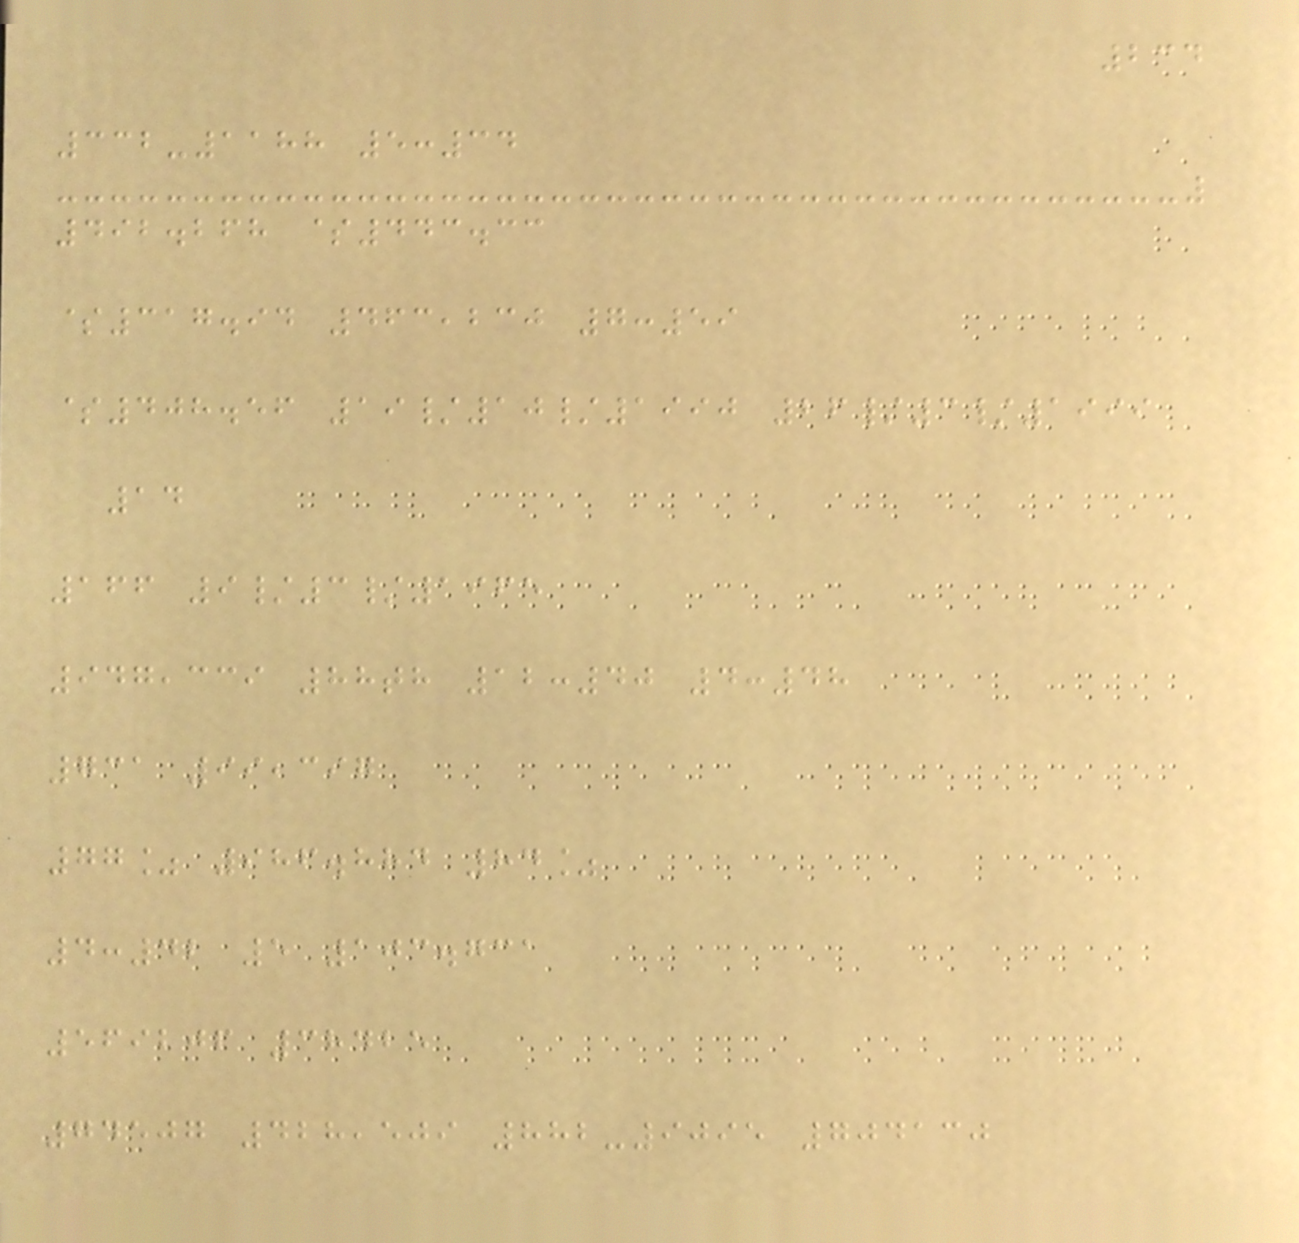234
332-1188 5:34
492.268 $443.33
$317.94 463,230 7:59
$408.56 19/10/1990 26/3/1999
14
166 9/3/1965
947,339 88th 12:40 4:48
731 99,397
77% 986.884 84%
4:42 5 103.731
569206 38425
74507 428,509 882-9095 704130
